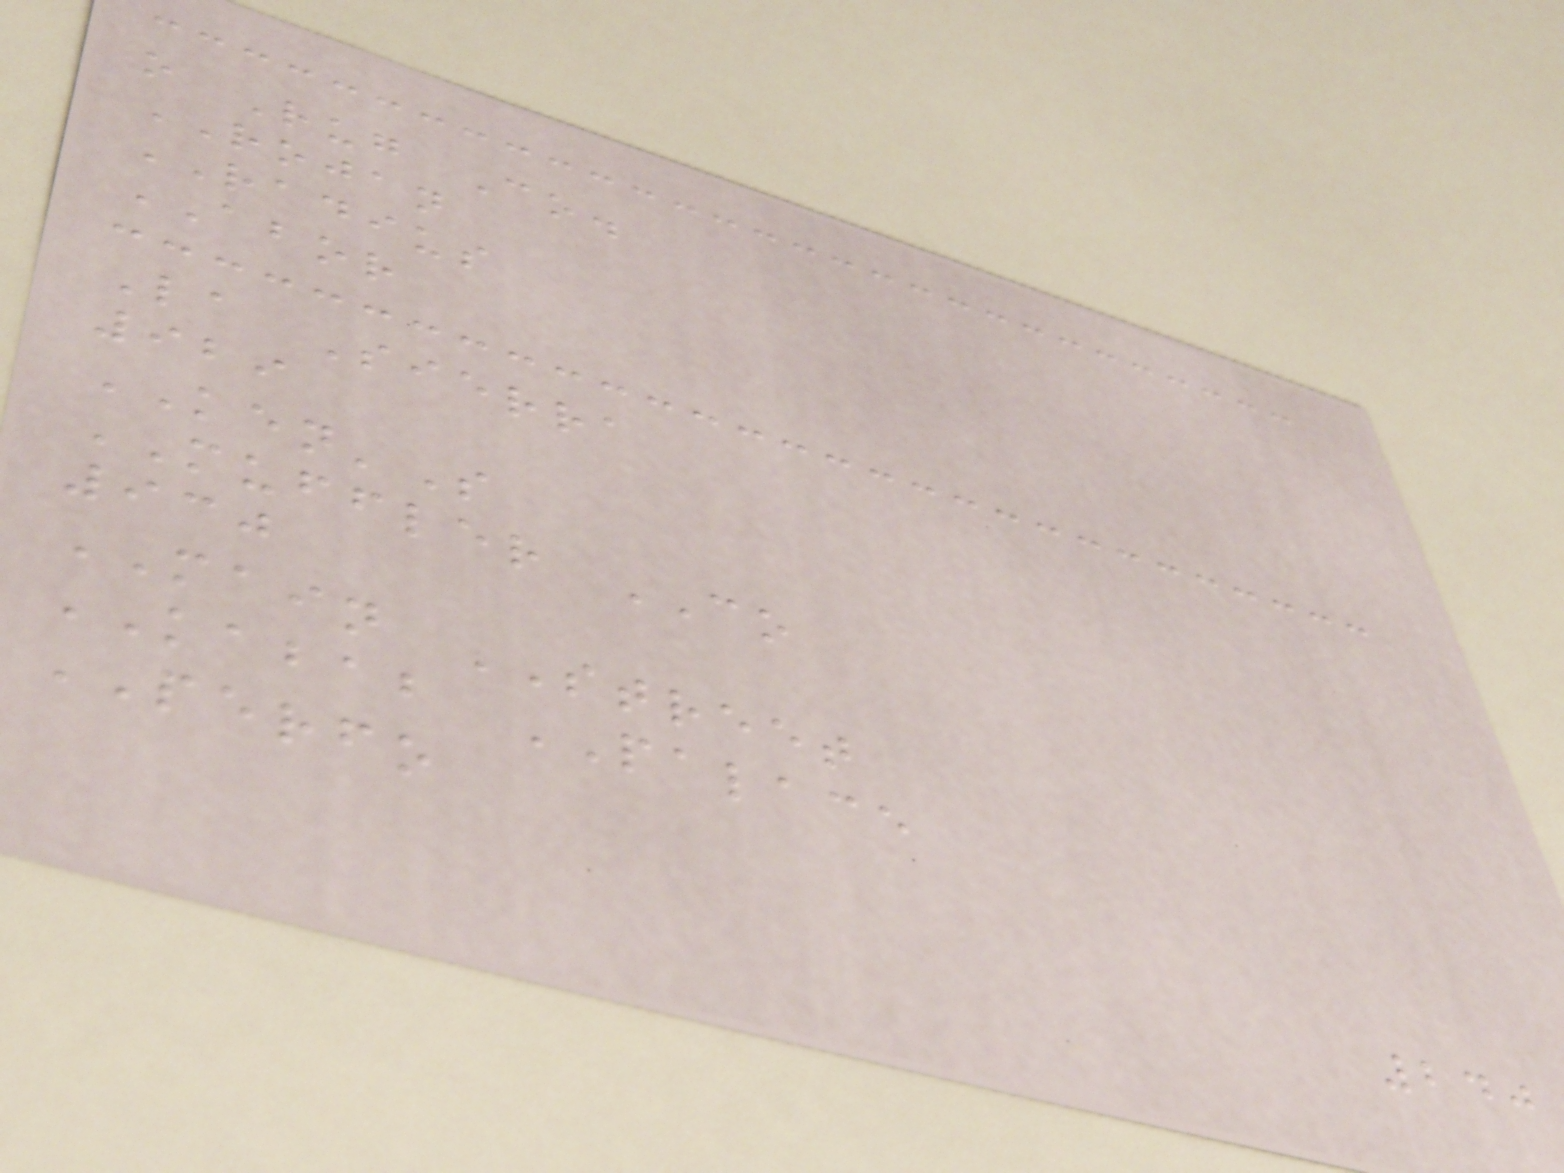o Rug Co.
ROJAN
RADIUS
ABOR
La Sierra
929
KEN'S
MUFFLER CO
930
MAIN STREET
KABAB PALACE
PERFO
240
